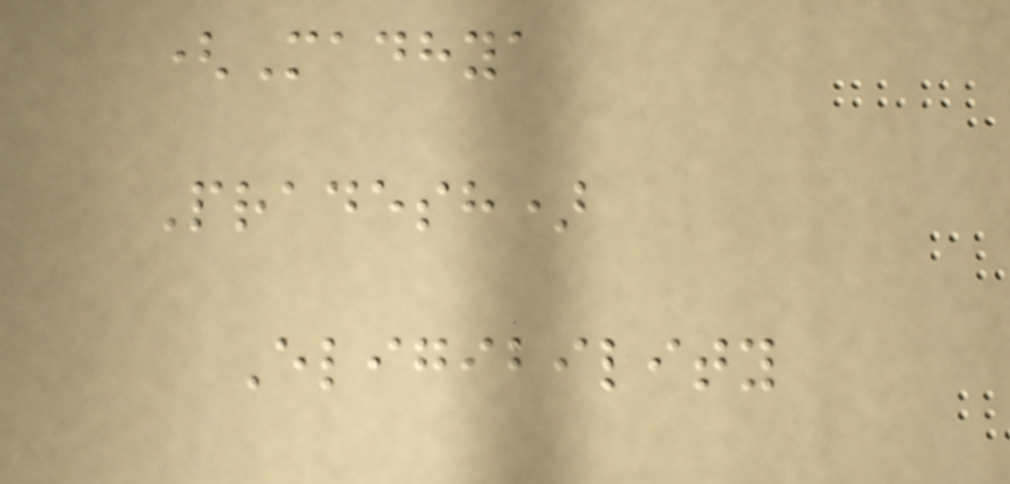(Madhya
Pradesh)
Eligibility
